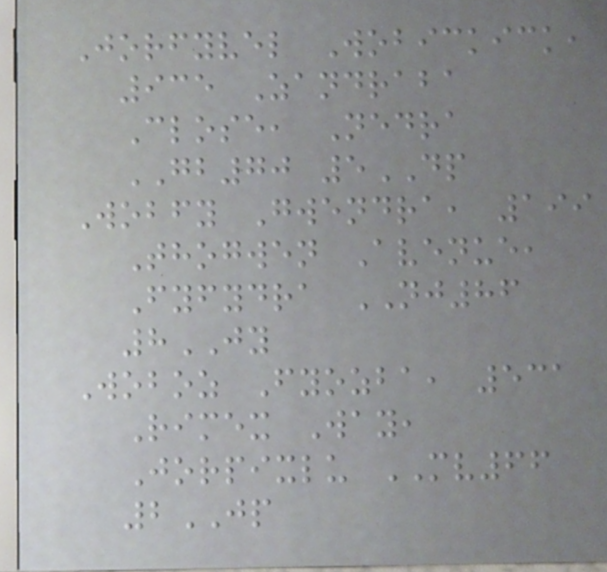Jorfyvel Wobickick,
935 Zandraba
Close, Nedra
GB70 5DP
Wobfy Gwendra, 199
Thogwen Avenue,
Fyfydra NJ86
8JY
Woboz Fyozba, 531
Rimex Way,
Jorpixlu MV66
2JP
